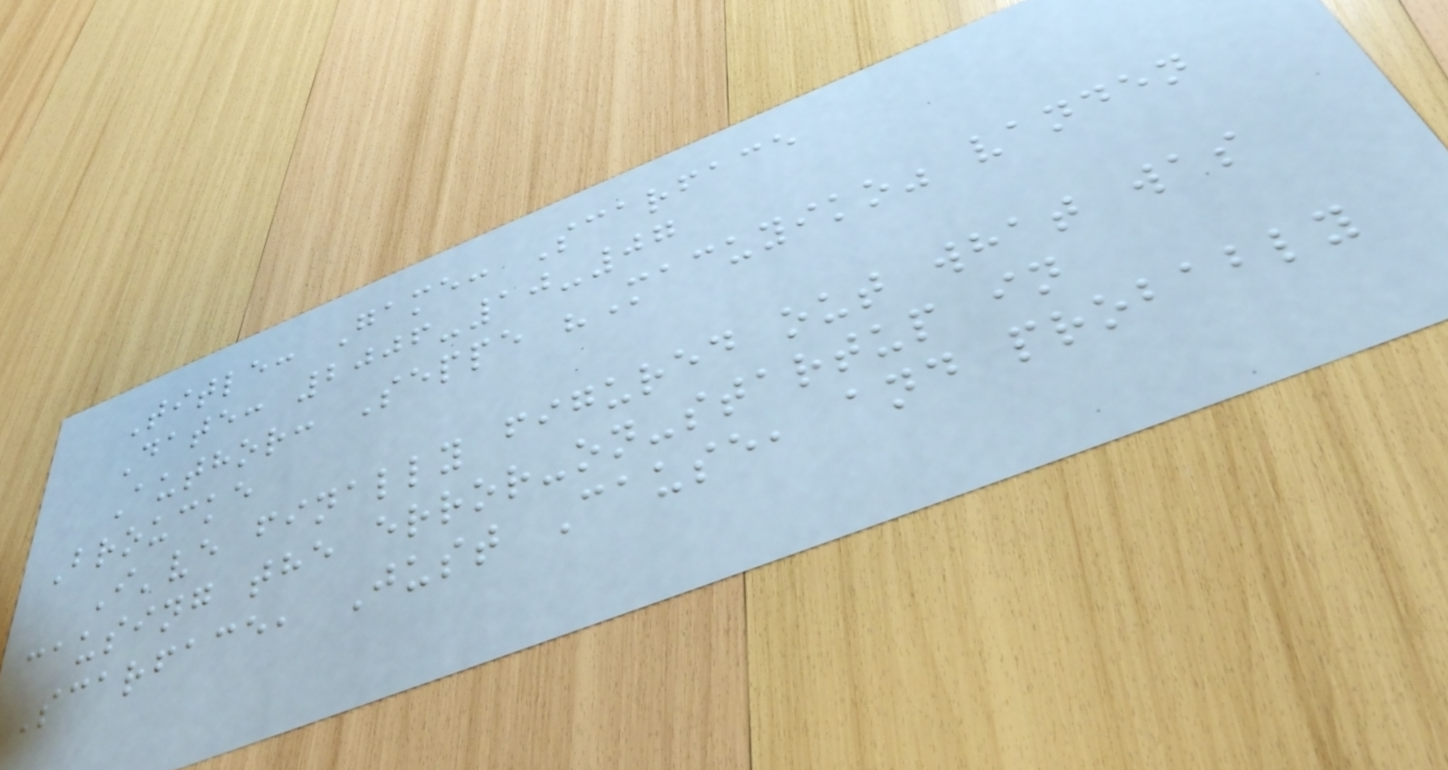Title: Game: Scarface
Date: 2006-10-07
Author: Seppe "Macuyiko" vanden
Broucke
I've finally figured out what was
causing the error-on-startup in
Scarface, Just Cause, and probably
